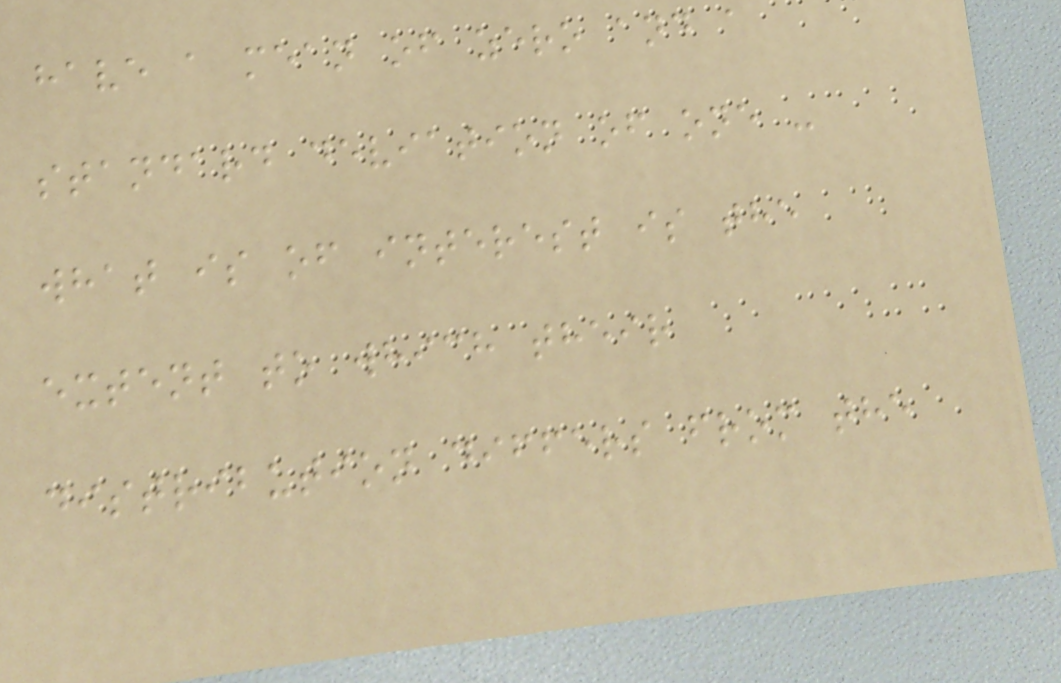have a mean of zero and a
standard deviation of one -
what is of interest is the
extent to which their
distribution differs from the
